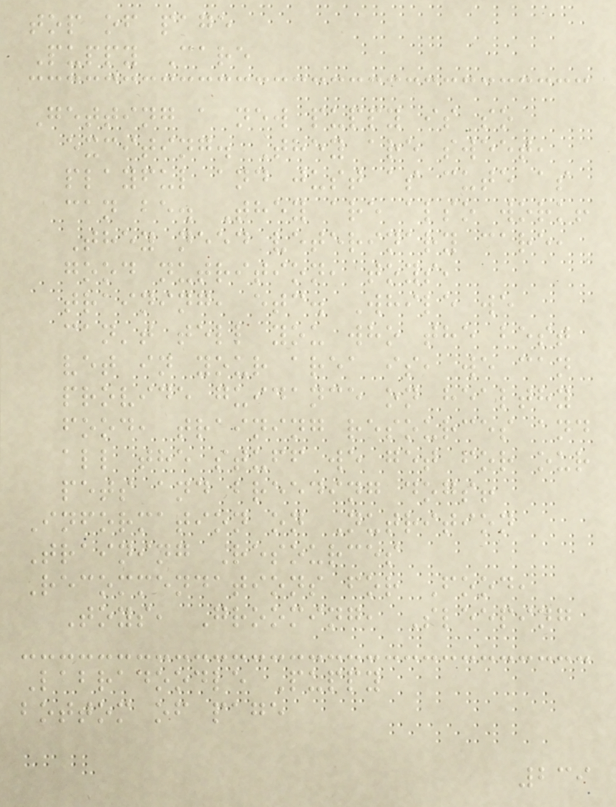top of page
Puppy Care
Getting a new puppy is so
exciting. They are sweet,
playful and just as cute as
can be. They are also work!
They need veterinary care,
good nutrition, toys,
training, etc. While we
can't tell you who the best
vet in your area is, we can
provide guidance on healthy
food, training resources and
all the stuff we get for our
pets and breeding dogs!
Information on Nutrition
Training Resources
Recommendations for Food,
Toys, Grooming, Sleeping
Labradoodle Puppy
bottom of page
239
